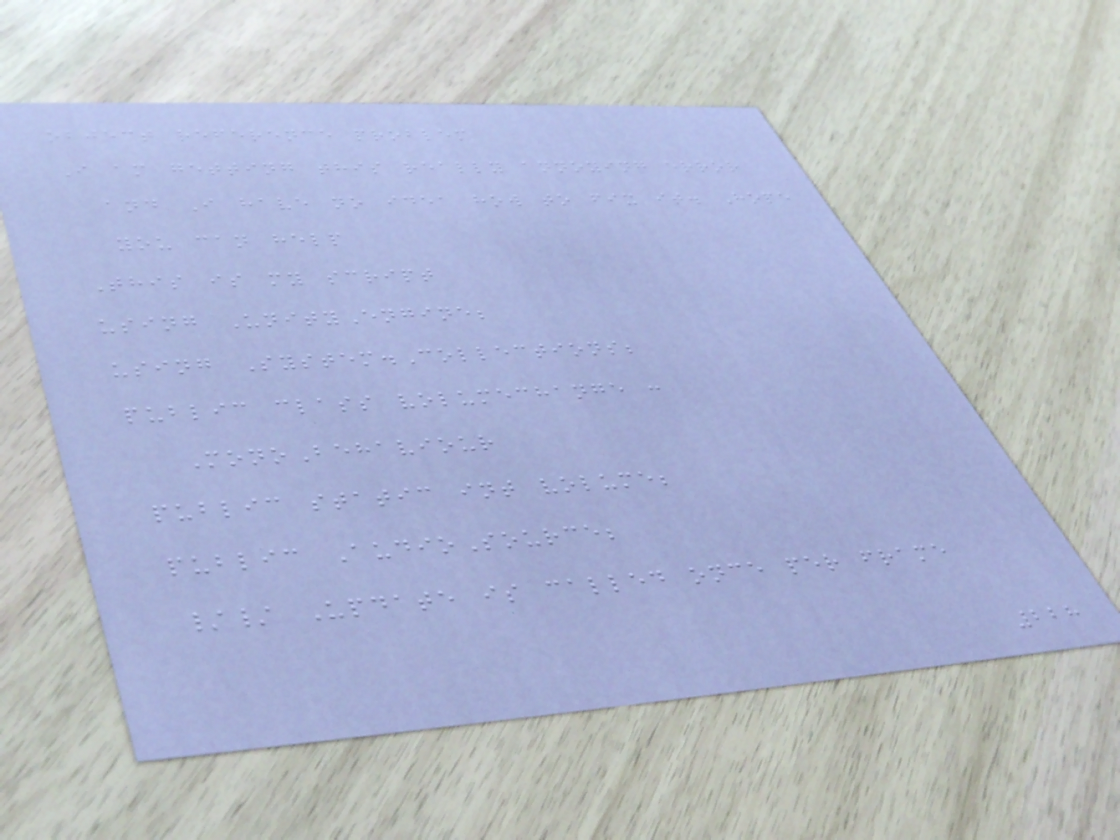object reference problem
I am getting this really annoying error
and I have no idea how to fix it. Hope
you can help
This is my script
using UnityEngine;
using System.Collections;
public class volumechange :
MonoBehaviour
public static int volume;
public AudioSource;
// Update is called once per frame
228
